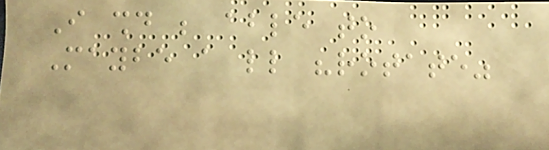I should be able to
Maybe a little "rotate"
